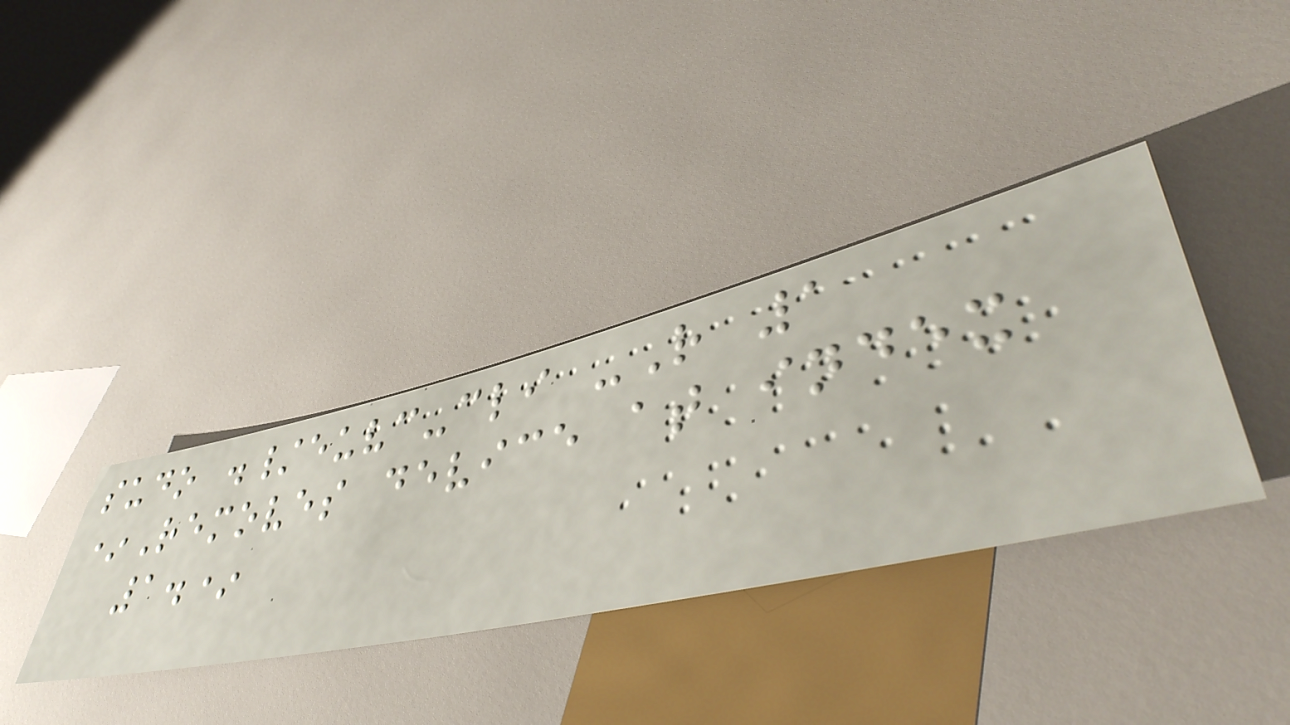sudo ./euvc-cli -R 1
*Removes device at index
1.*
